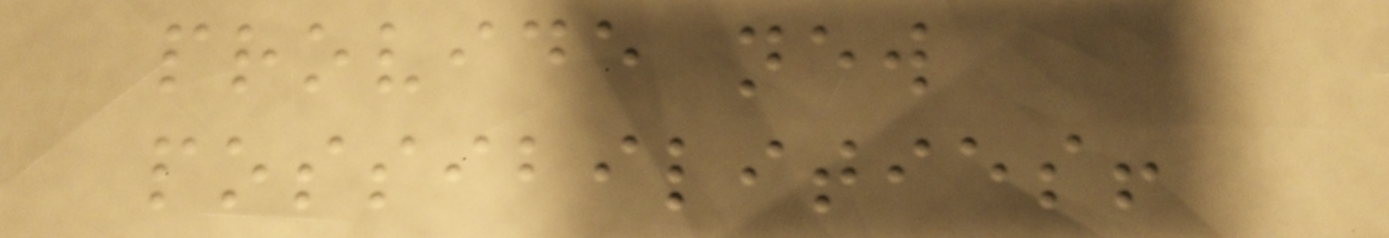provide new
possibilities!
